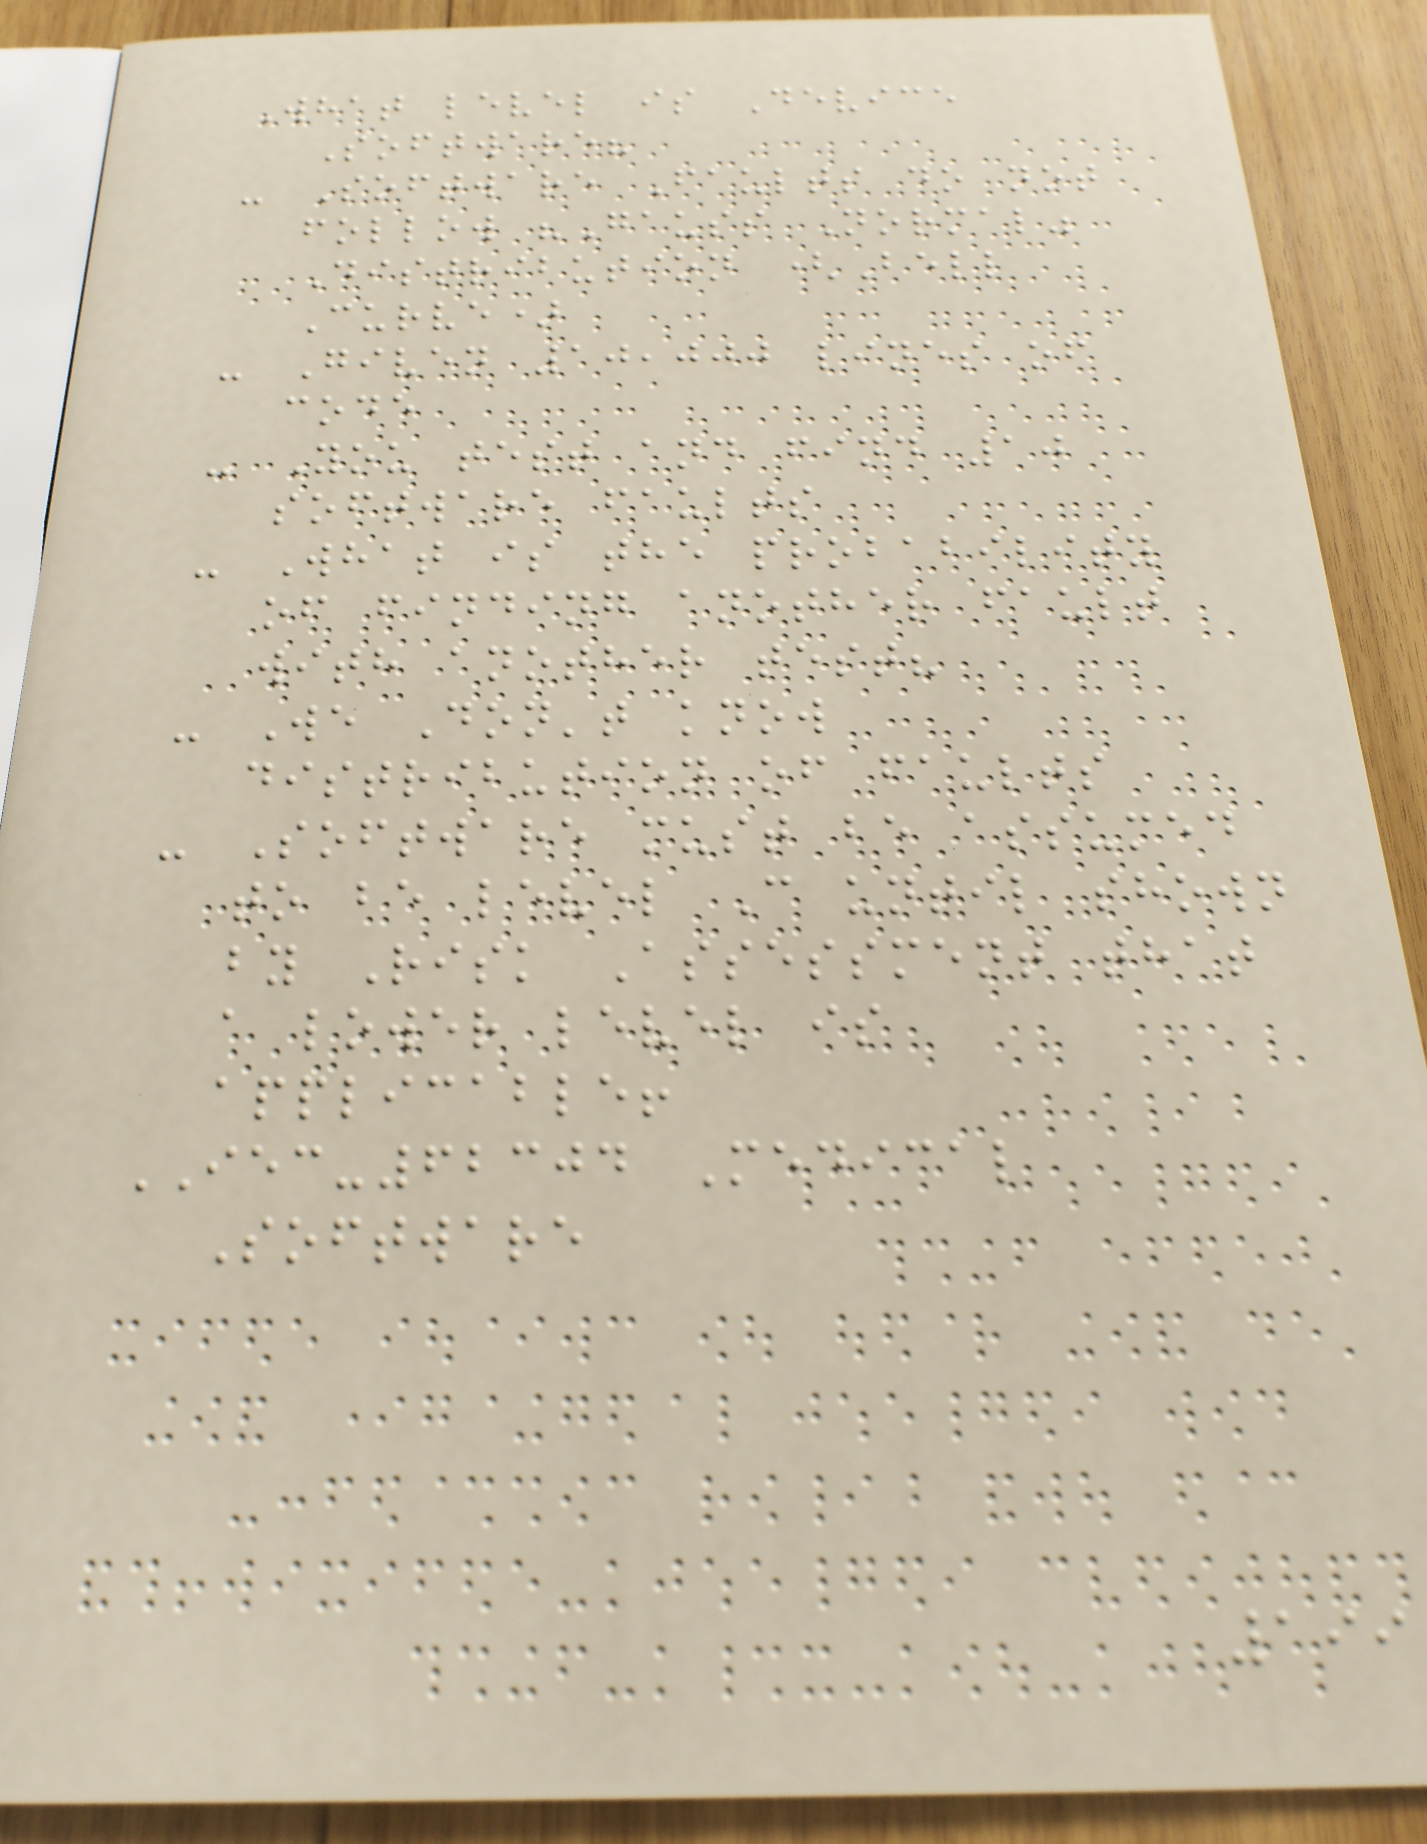What level is Device
Software?
- Software Faults do not
follow "Gauss Normal"
Distribution (Bell
Curve)
- Given 10,000 lines of
code
- You test and find 10
software faults
- What is the probability
of finding another fault
with another test?
- We Don't know
distribution of faults
- Software must be assumed
to be level C until shown
by Risk Assessment that
a lower level is
applicable!
IEC-62304 Medical
Software
199
